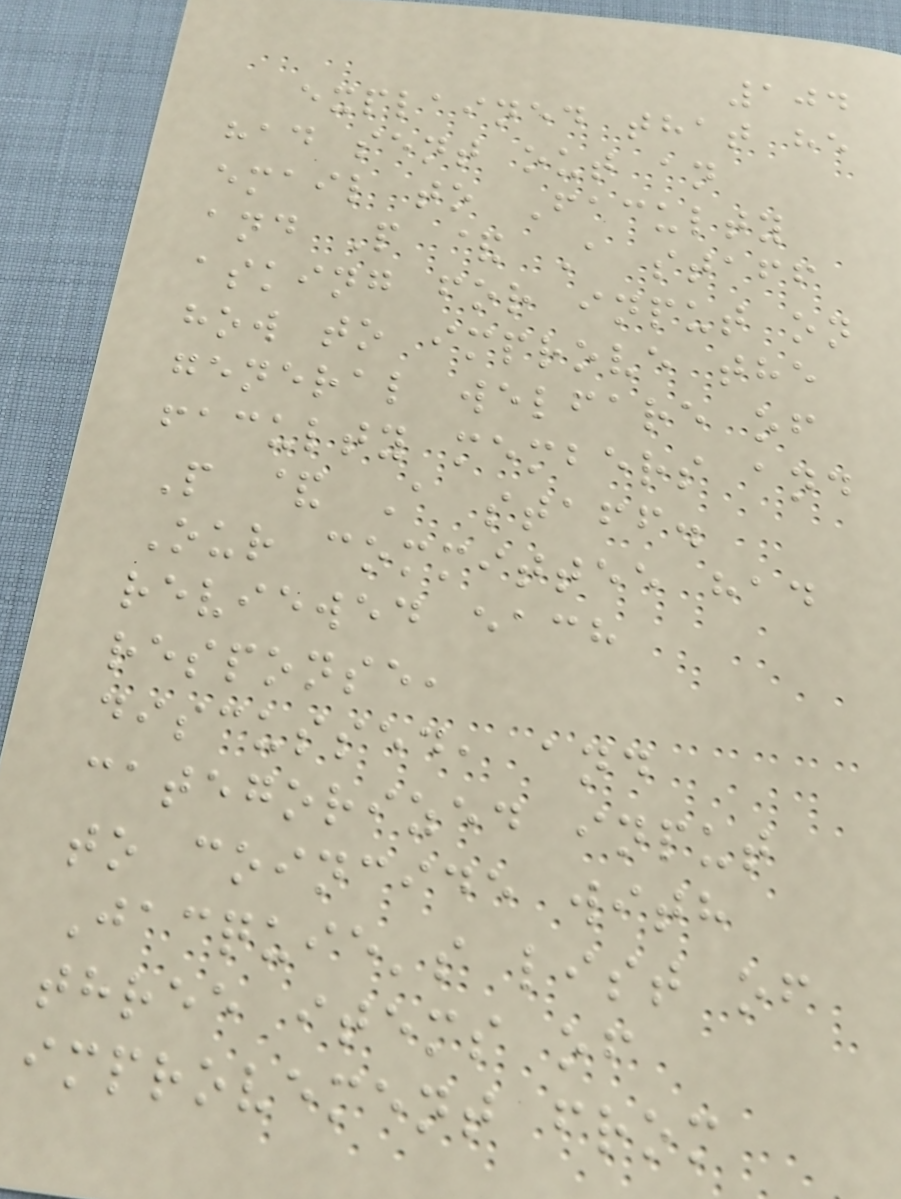104
explained that he
had sent out an
email to Faculty
and P & A staff
asking for input on
how to improve the
general welfare of
faculty members and
P & A staff.
Our committee had
reviewed each
response,
discussed, and
categorized input
to coincide with
Jacquie's list of
three items of
improvement from
